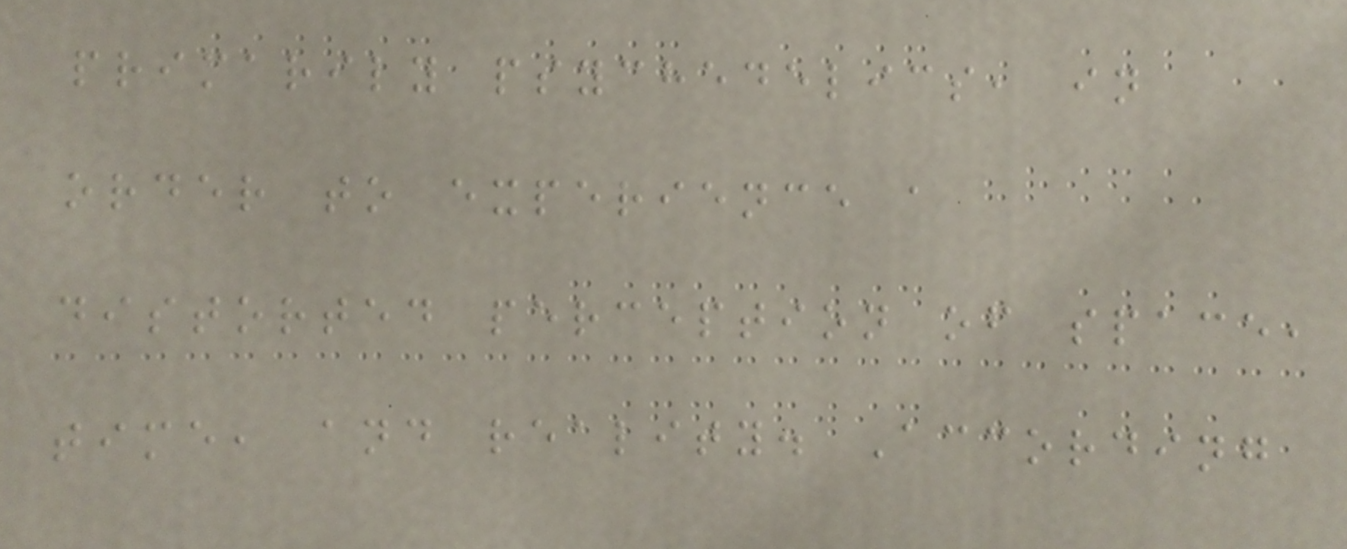primarily psychedelics, in
order to experience a
distorted perception of space,
time, and reality. According
